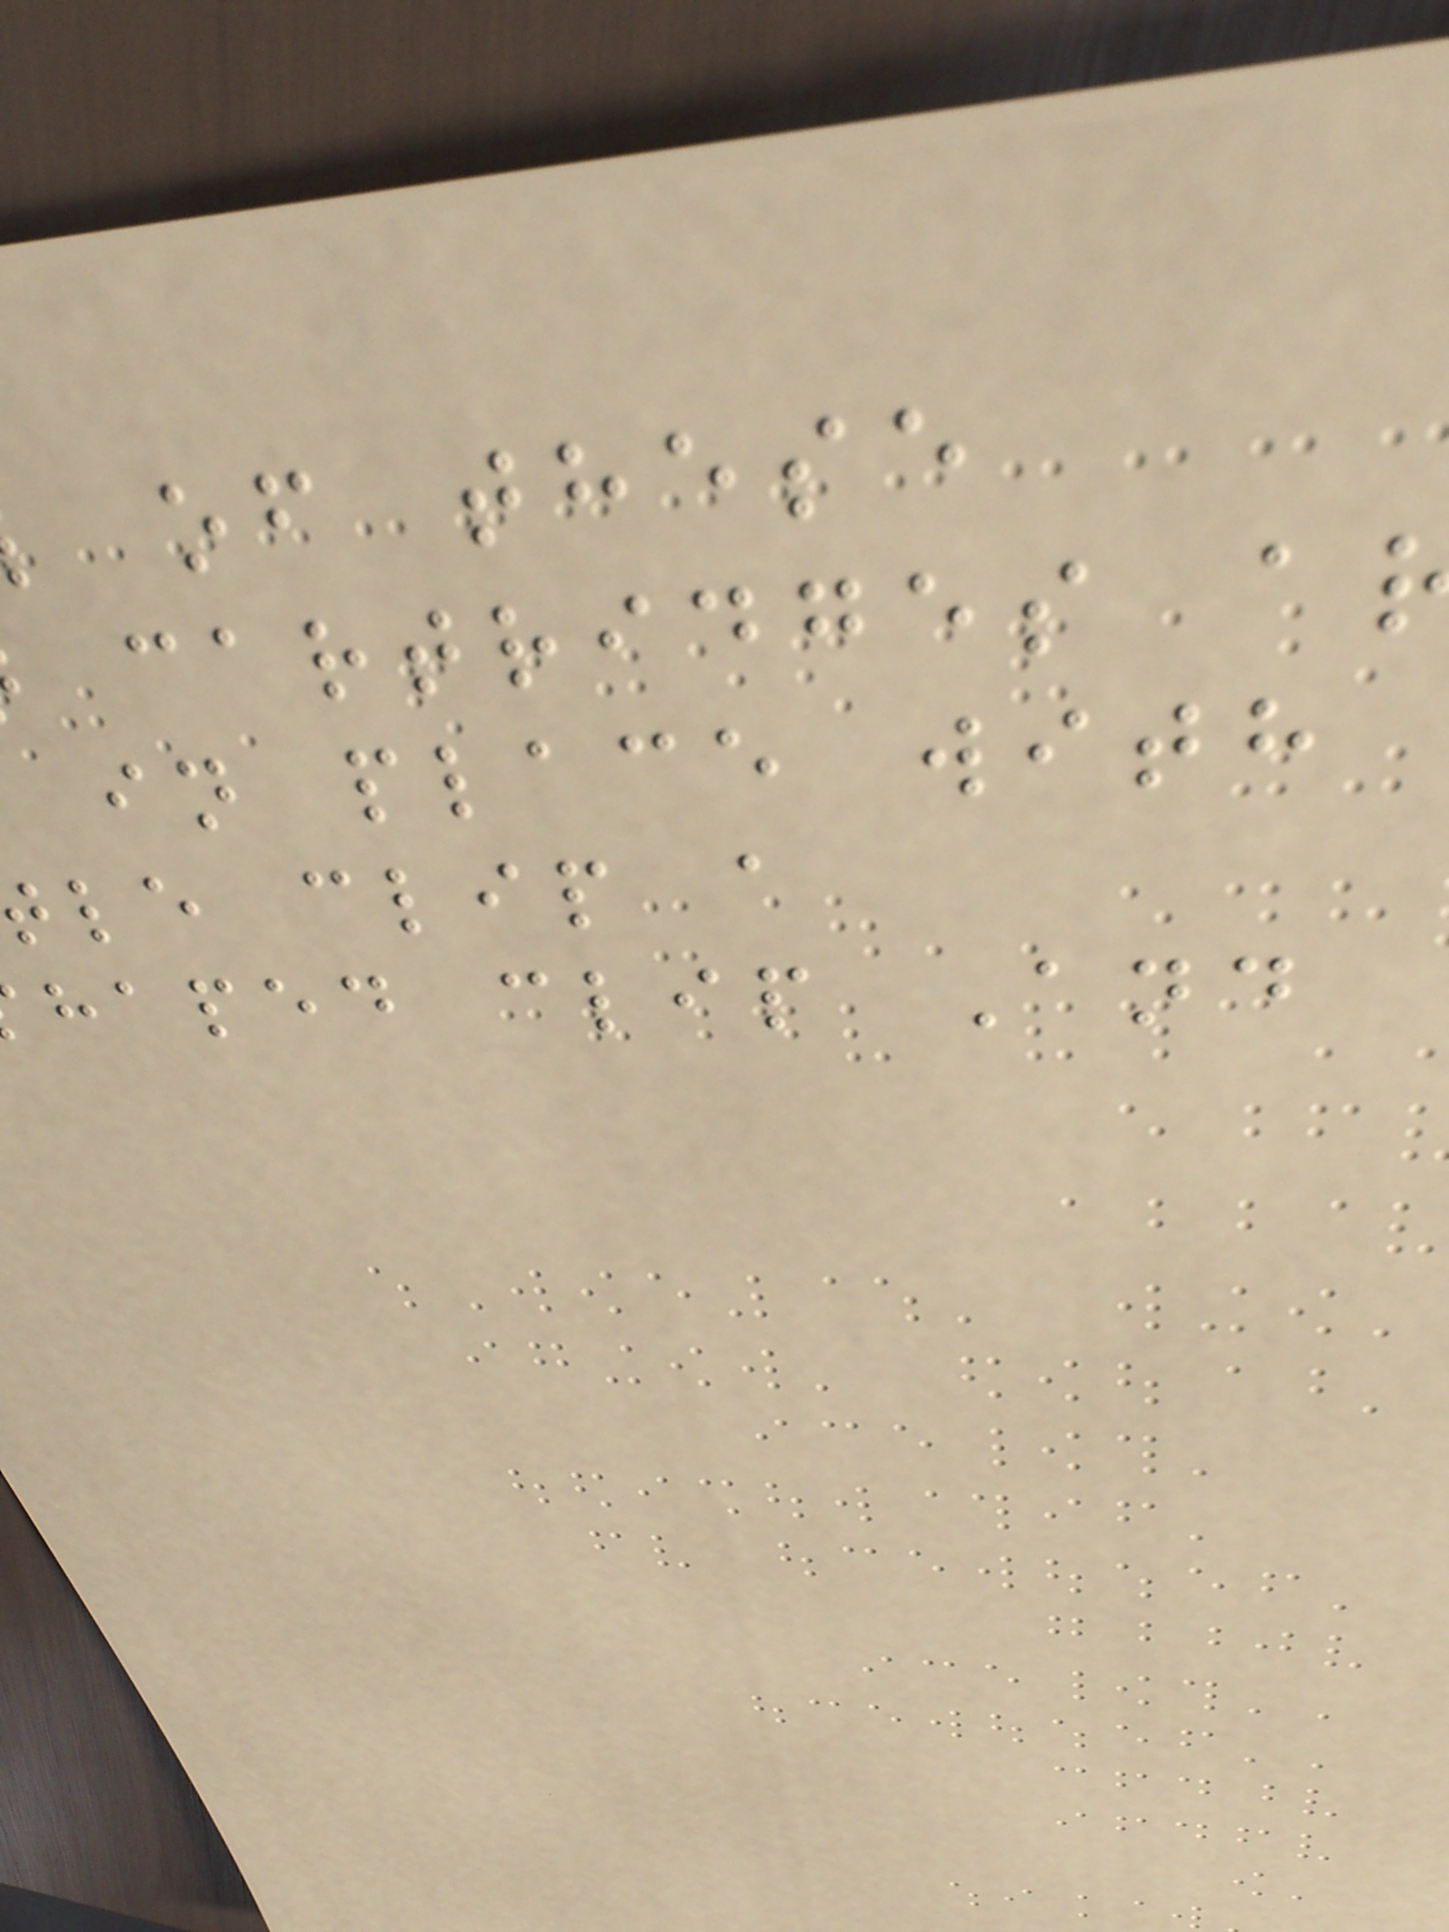of these
cartridges a
in place with
le clip a
haped clip And
